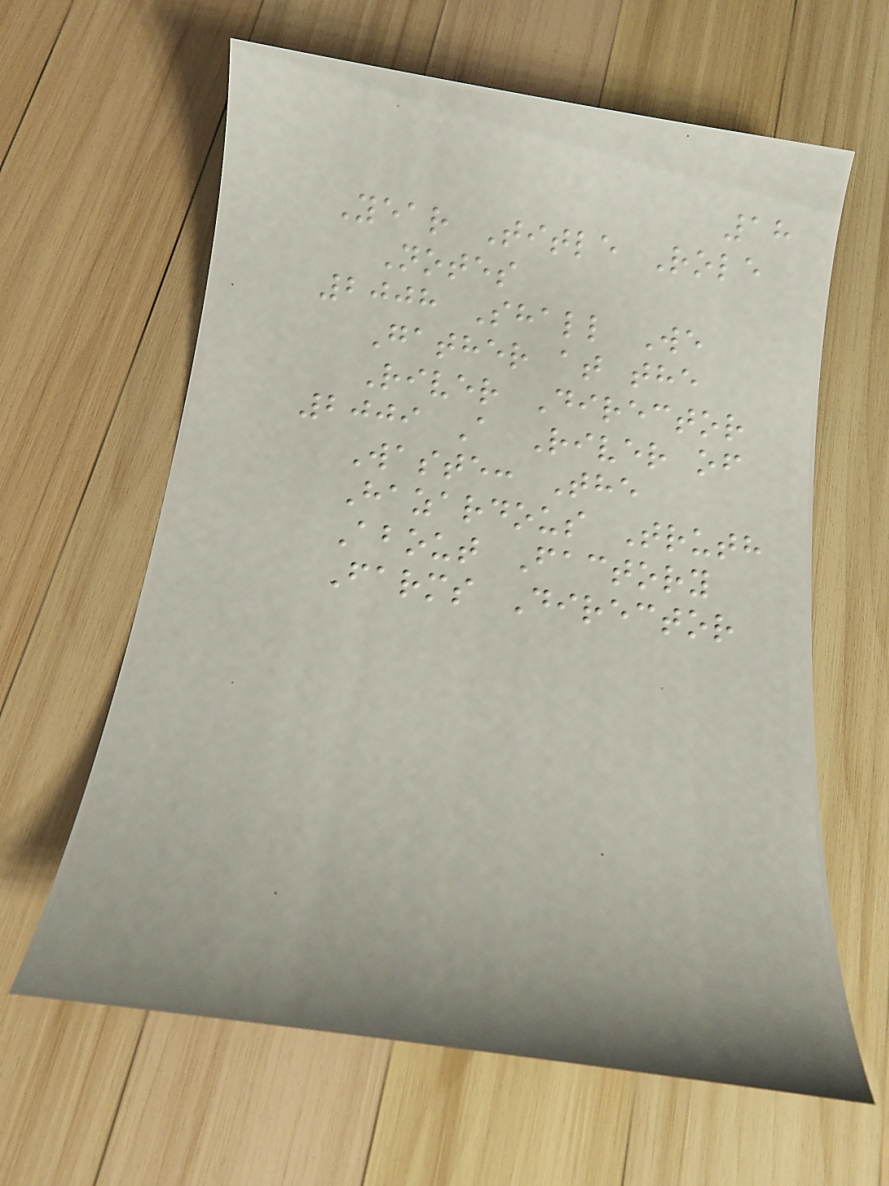18
Year Title Role
Notes
2008 Shall We
Gather at the
River Director
2009 A River of
Waste: The
Hazardous Truth
About Factory
Farms Director
